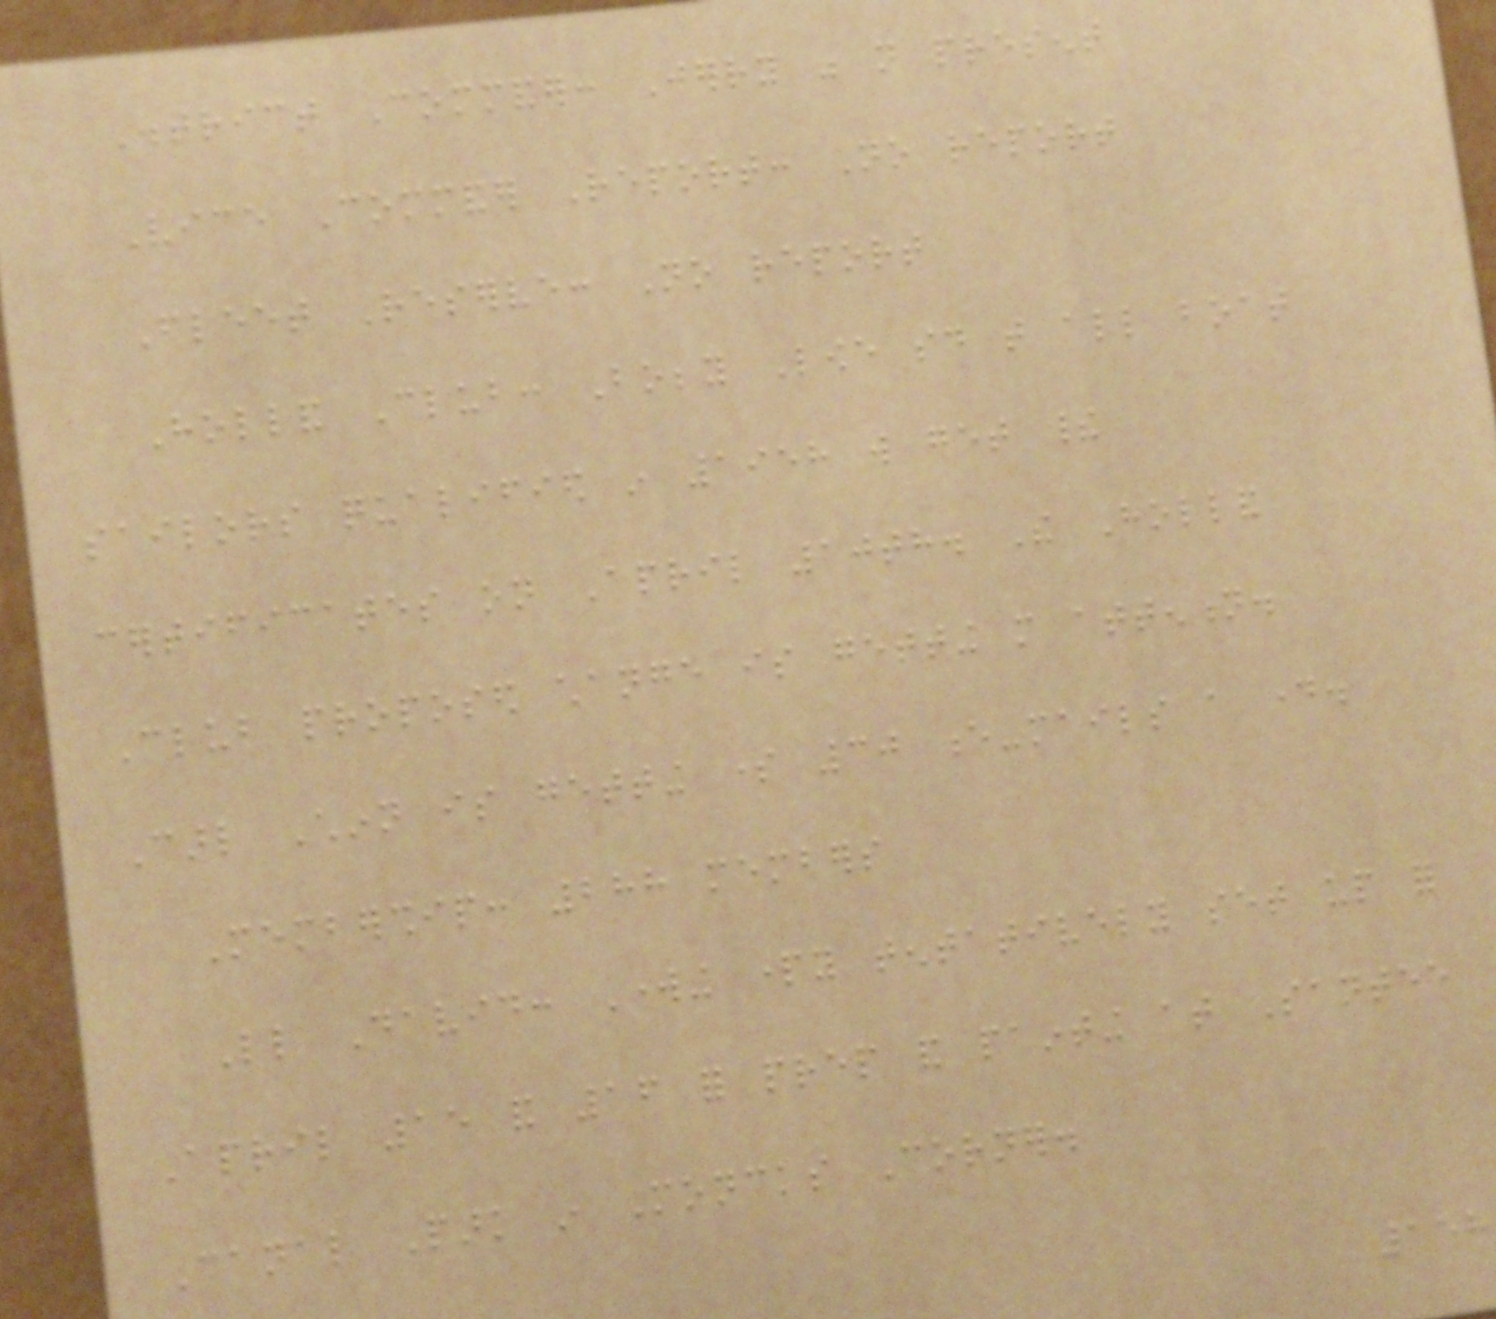District Commander: Jerry was not present
Vice Commander Report: No report
Fleet Reserve: No report
Holland Club: Bobby Lowe said that all boat
sailors qualified in 1958 will get their
certificates on April 10th. The Holland
Club proposed change is getting more attention.
Carl Chinn is getting some 30 e-mails a day.
Membership: 288 members
Little David: Working party tentatively set up for
April 15 and 16 for prep and painting at Santee
Canal Park in Moncks Corner.
158
